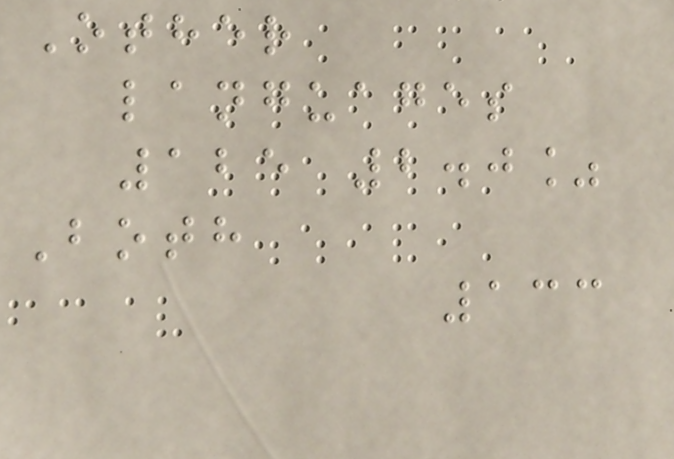Other
languages
125 2.0%
Both
133
